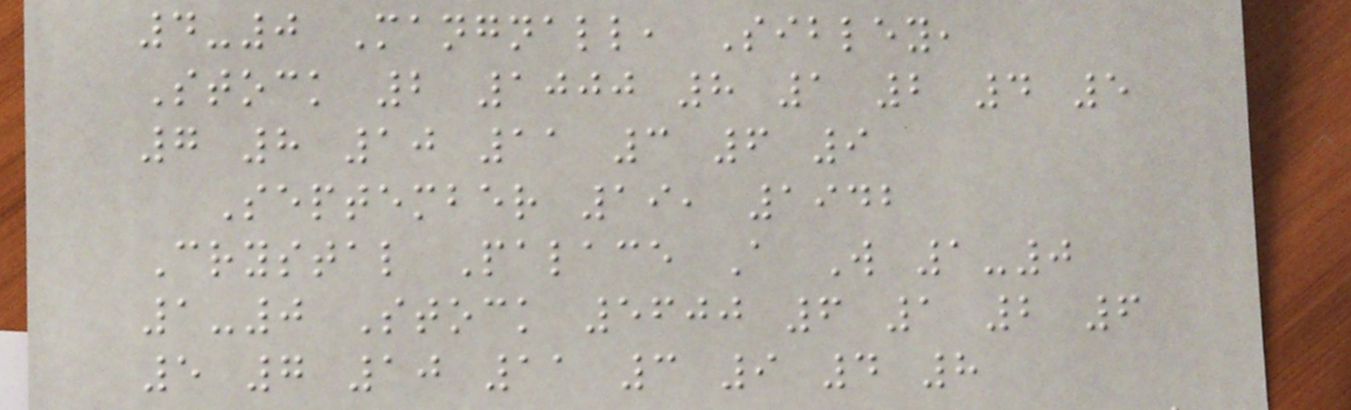4-0 Mangnall, Sibley,
Stock 2 1000 8 1 2 4 5
7 8 10 11 3 6 9
September 19, 1942
Crystal Palace A W 1-0
1-0 Stock 5600 6 1 2 6
5 7 10 11 3 9 4 8
